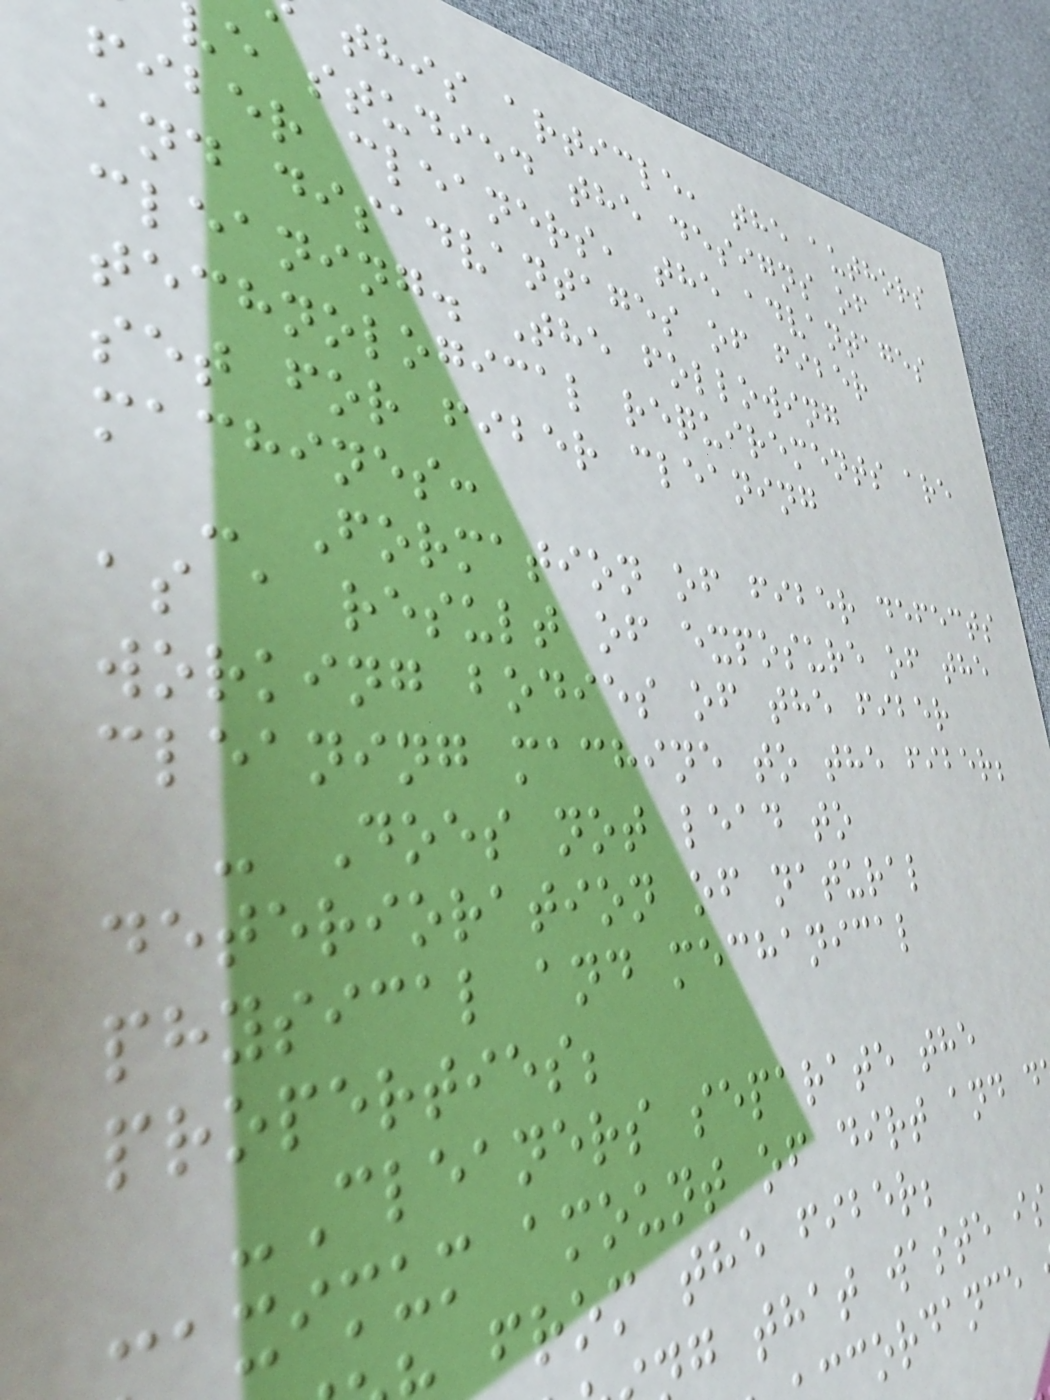this article, the authors
ve studied the designs of
fiber cleaners, the advantages
and disadvantages of fiber
cleaning. The following
technological requirements are
set for fiber cleaning
machines:
- Formation of fiber defects
as a result of exposure of the
working bodies of the fiber
cleaning machine to the fiber;
- Does not lead to
deterioration of natural
physical and mechanical
properties;
-Cleaners separate the
aximum amount of dirt and d
from the fiber;
g that waste is
cordance
